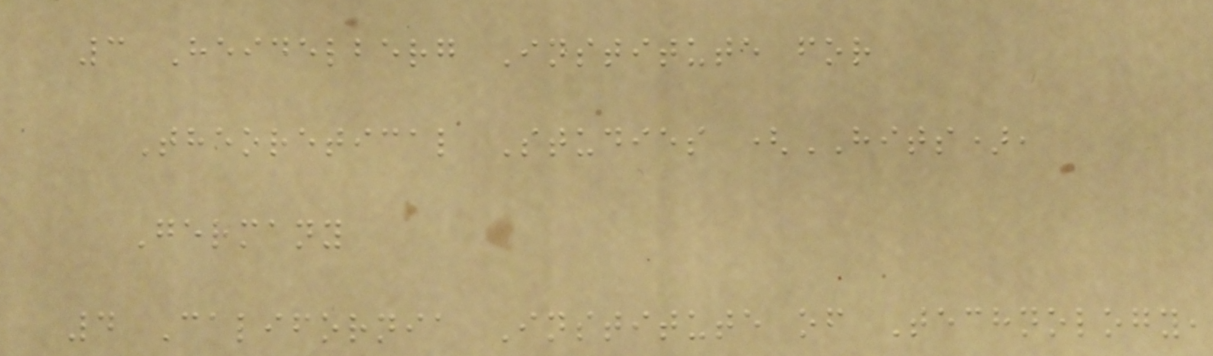3 Heidelberg Institute for
Theoretical Studies (HITS),
Germany
4 California Institute of Technology,
